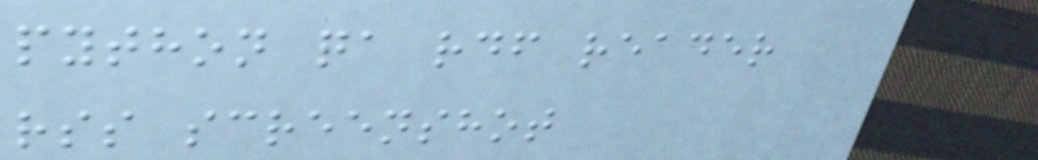python qa rdf reader
rss screenshot
